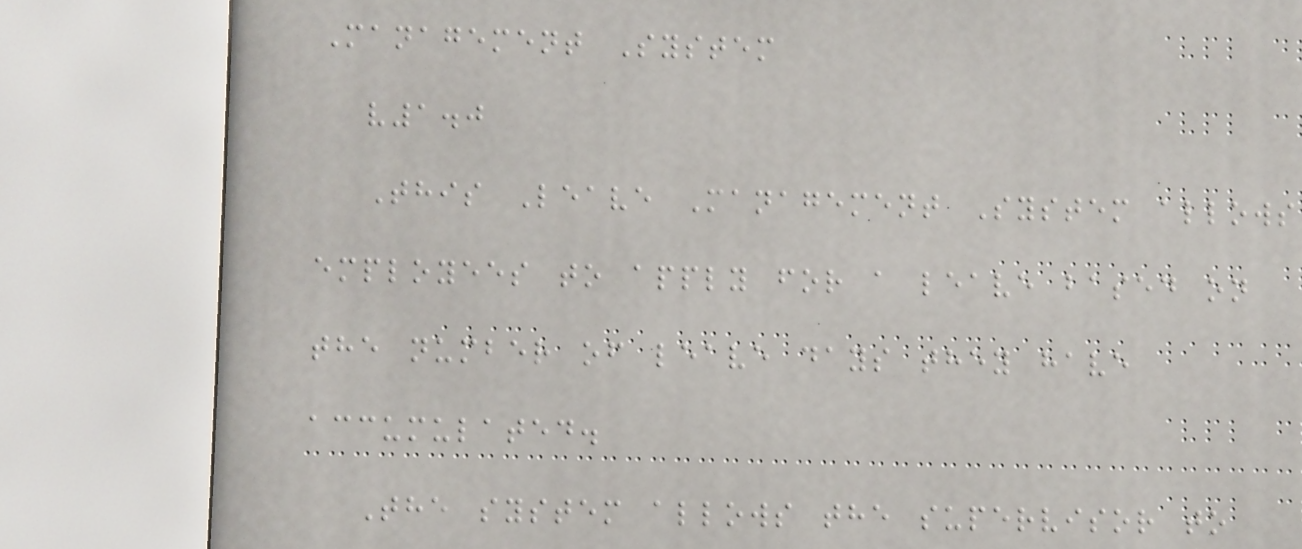Management System
v1.0
This Leave Management System allows
employees to apply for a leave based on
the number of leave days they have
accumulated.
The system allows the supervisor to
